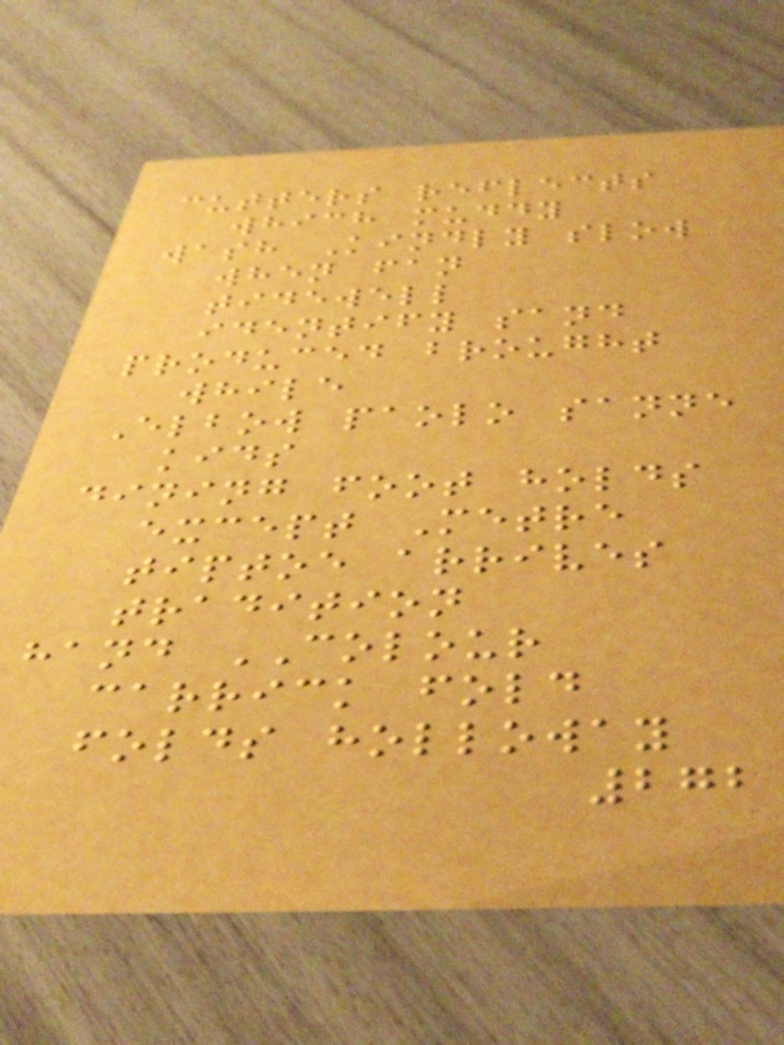cutters reflects
which muddy
wash Kindly slow
when fan
tidewell
identify sand
produced brought
while
Elbow paolo sanne
kids
dining foot holds
except Metre
tiptoe arrives
tradition
hand COLOUR
carrick fold
folds holloway
272
